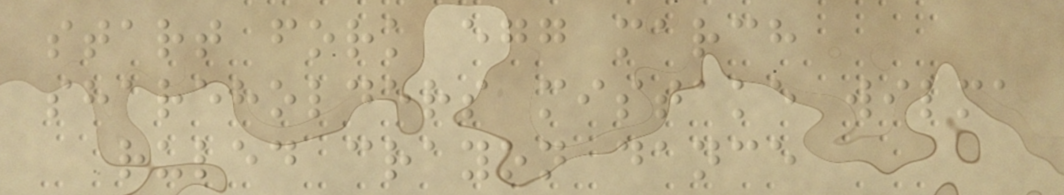start fork egg march
shareholders mistake wilma
ruled crayon dance
